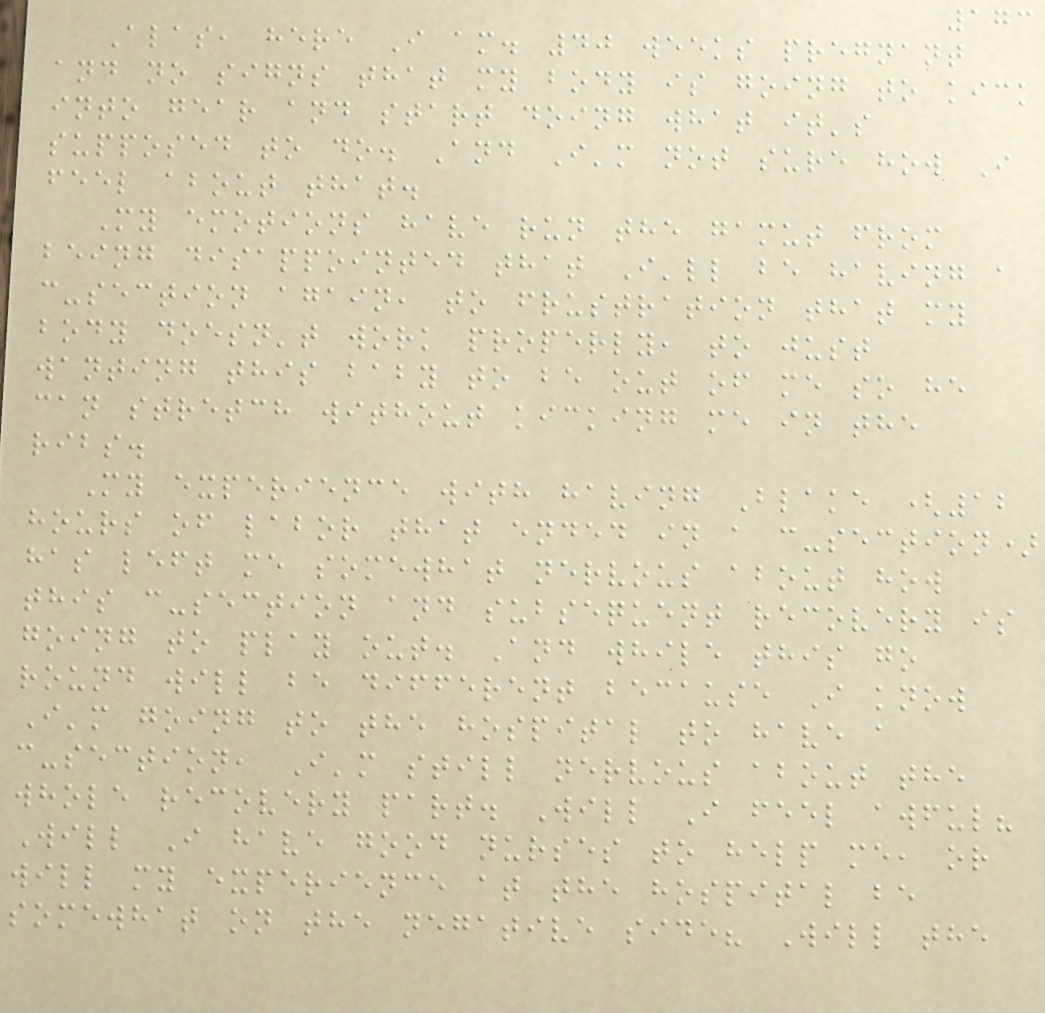173
Alas, here I am. 40 weeks pregnant
and no signs that my body is going to kick
into gear and start doing what it's
supposed to do. And I'm not sure how I
feel about that.
My emotions have run the gamut from
being disappointed that I'll be having a
c-section again, to frustration that my
body doesn't work properly, to just
wanting this baby to be out of me so he
can stretch without kicking me in the
ribs.
My experience with having Blake (12
hours of labor that ended in a c-section)
has left me somewhat nervous about how
this c-section and subsequent recovery is
going to play out. And while this go
round will be different because I know
I'm going to the hospital to have a
c-section, I'm still nervous about the
whole recovery part. Will I feel awful?
Will I have good nurses to help me, or
will my experience at the hospital be
somewhat on the negative side? Will the
